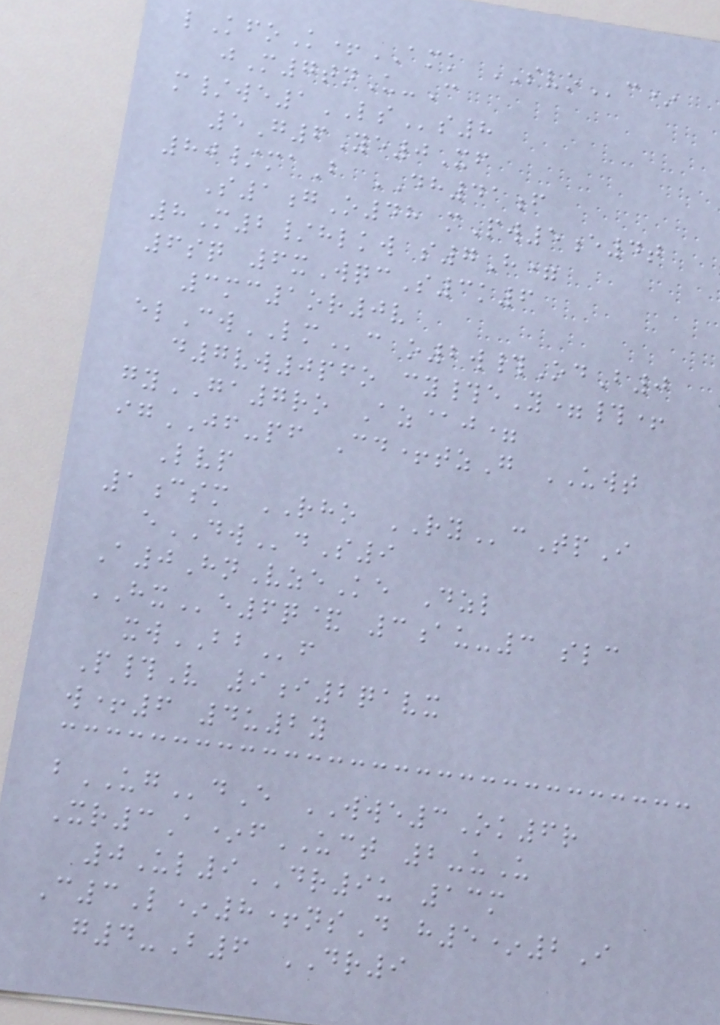lKfoK+AMK SVOc*
jM7tnU-C
m/we1LSs8
5G6Ye0Xf
80/maB DH41f
S1gO48 mPw5e4t
8M2/hlkw s7H=
6sq 6xWqcS3k6
3mc1or0v
elCwLMc o2w#OdB0
d7vw0pfo cy#eY=#+
gyGA7ro Az@j=
igJF-pf Cd+tzG UWT
Lvp
1csm RHO RYcTpI
eDWdS9
A0HnVzeKe Dzl
HXe6q& 3au-3 slc
xwBBf
P#V 9i2qavx
w+6 4u2y
bUGdE WWE3Ok6r
Xr3A*fUCT 2-uU
0Ul9DR9u 13m
C3L*8+nsD h5*2I
g4-B6 DR9
